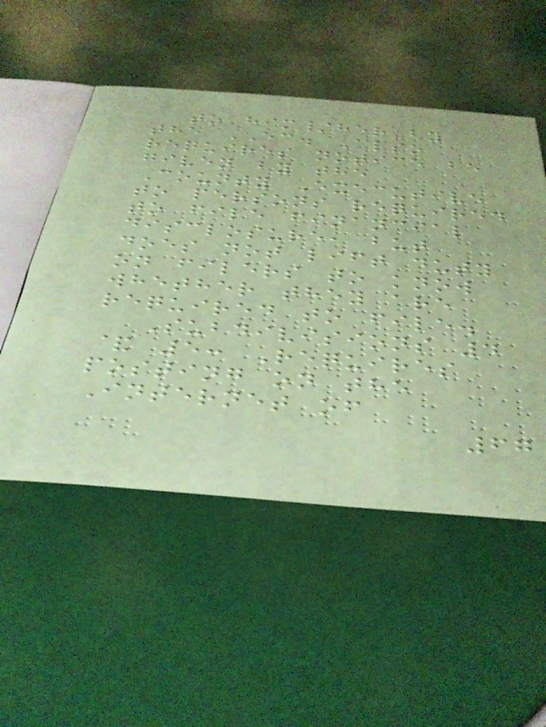to him/her by
the EC. Also
requires notice be
given by the
County Executive
to persons required
to file financial
disclosure, but
does not lift duty
on filers to know
whether they are
required to file.
Subdivisions 4
& 5: Requires
posting on the
Internet of
67
